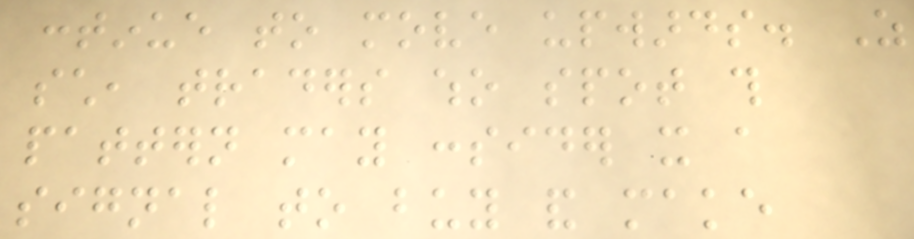continue to move upwards. As
such, traders who spot this
pattern may consider it a
signal to buy and make
